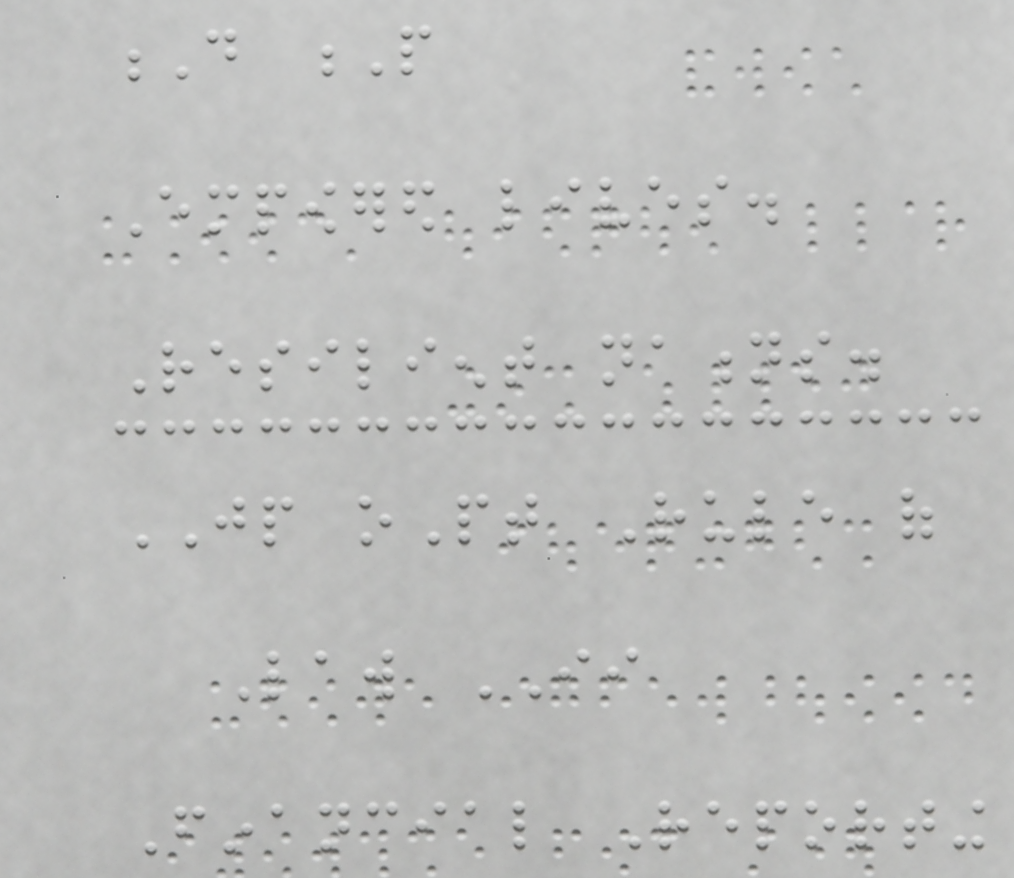D P
Empowered lives.
Resilient nations.
JP oPt Rule of
Law II
Financial Reporting
